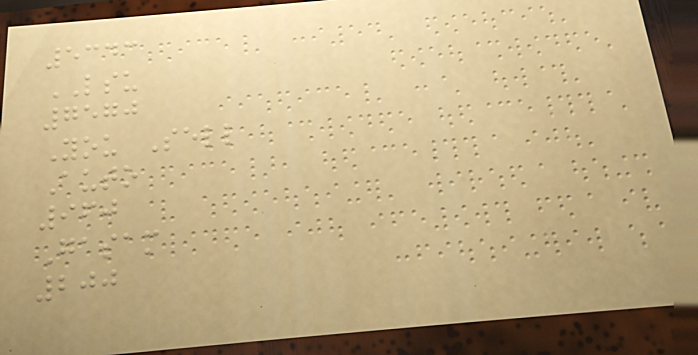5343
LSU
7570
You Sell
Auto
960
Gasam
200
